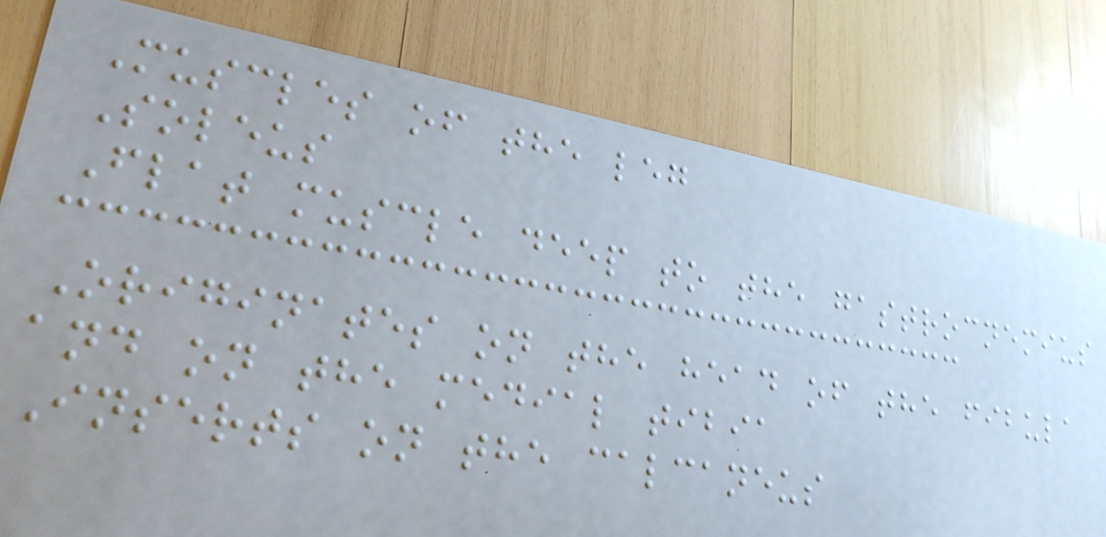Muscles of the leg
Soleus
Flat muscle deep to the gastrocnemius
Originates on the head of the fibula
and on the medial tibia
Inserts on the calcaneus
